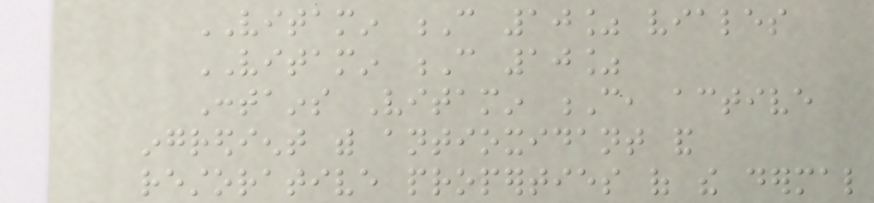VITAMIN C 10% viales
VITAMIN C 10%
Contains Vitamin C, active
ingredient with antioxidant and
restorative properties of the dermal
